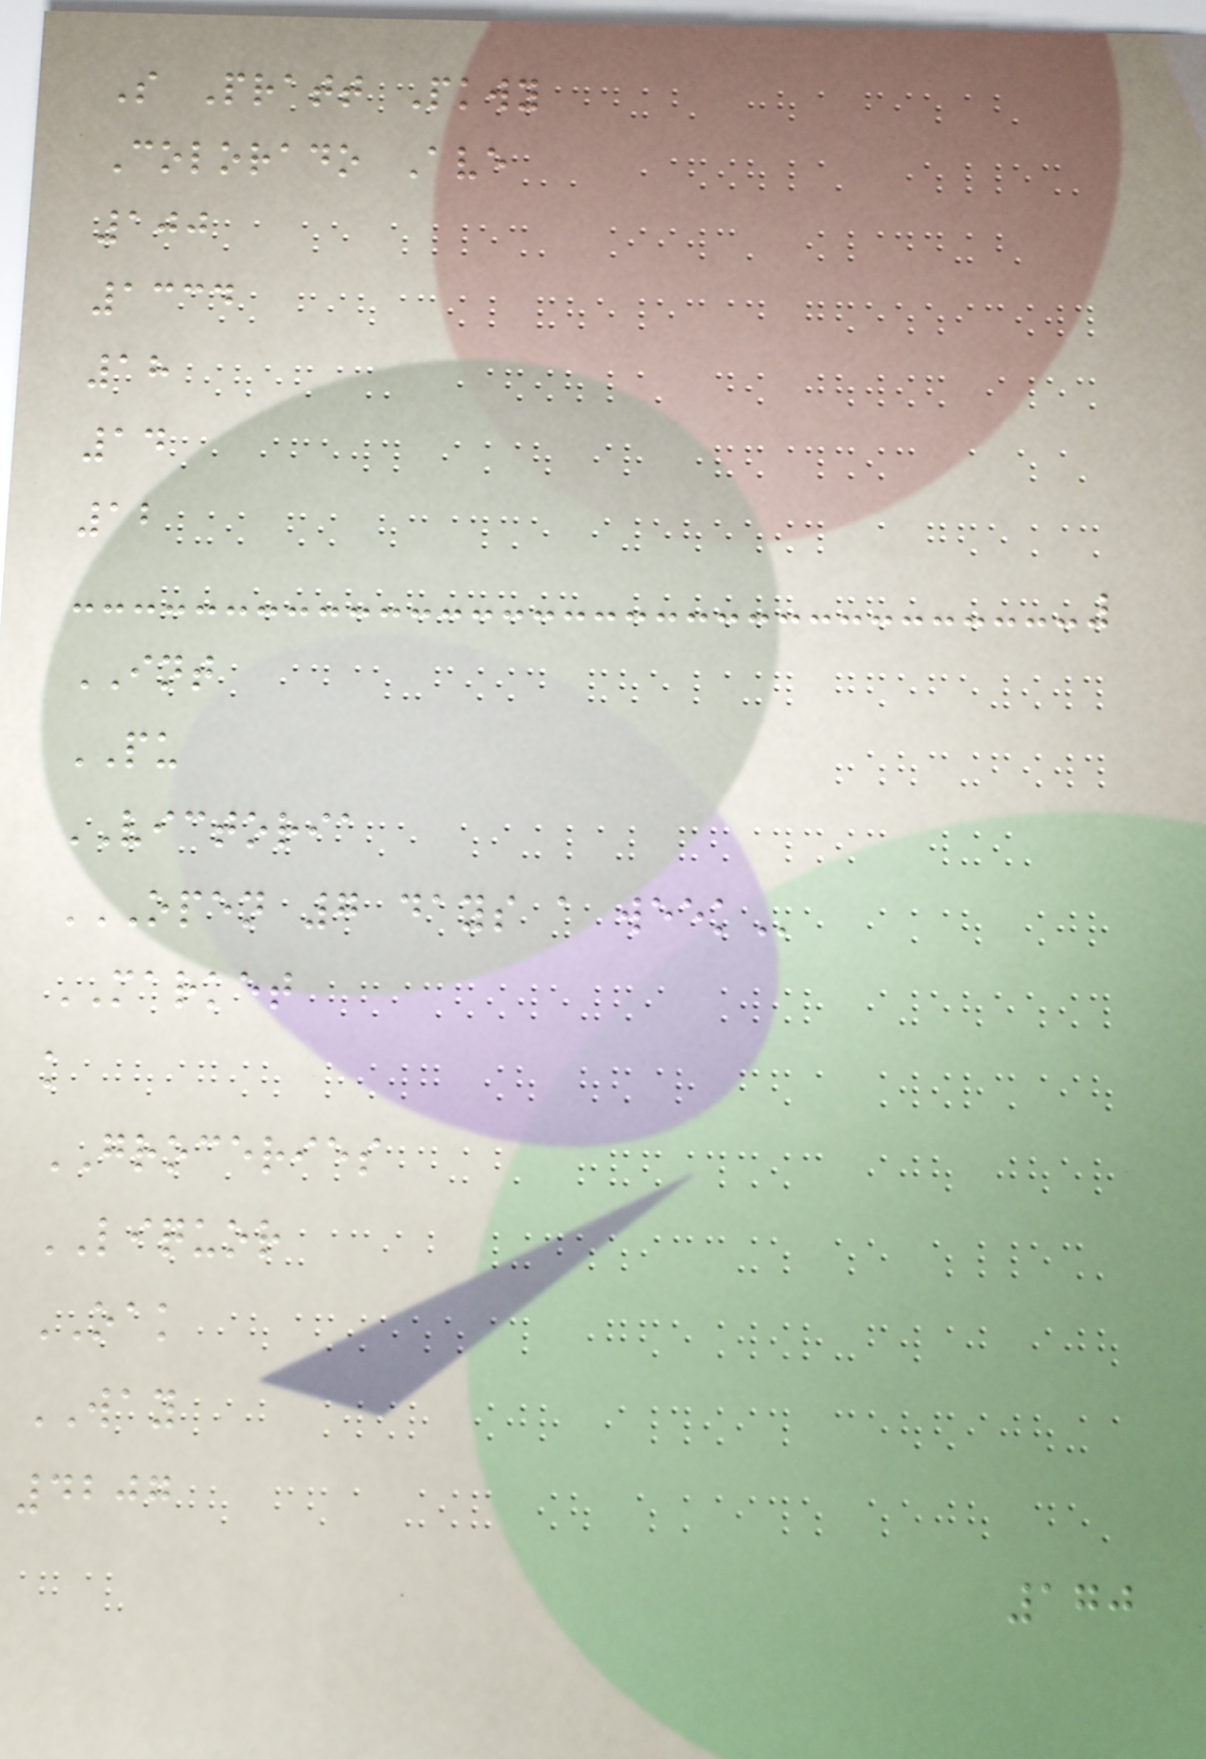S Pratt Pkwy
Colorado Ave
100
1334
18
14
12
INT
PU
VICTORIA
OPEN 7 DAYS A WEEK
MARKET
k
GROCERIES
LIQUOR
OAK
WAY
4207
170
